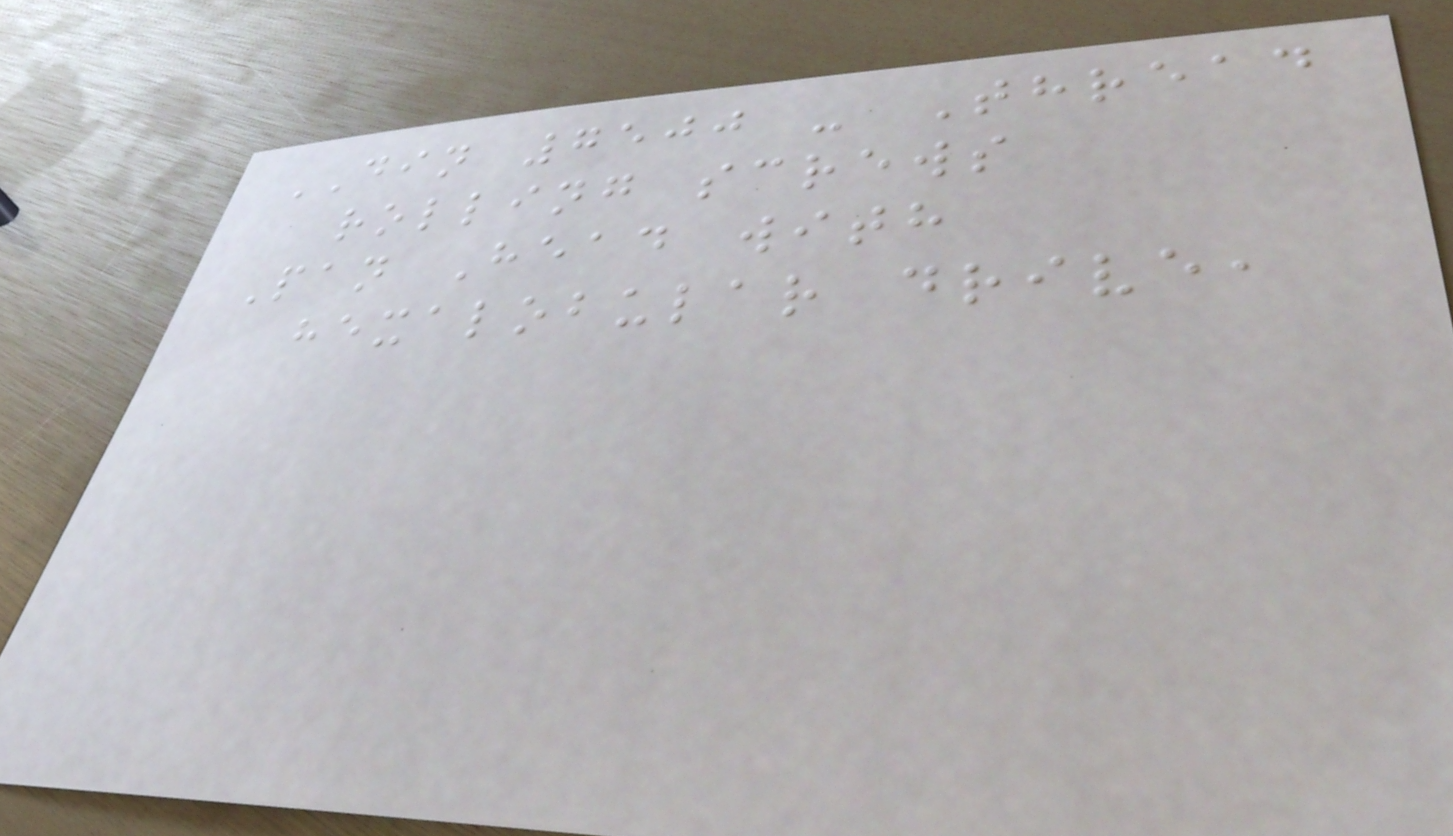DIN 7500 - Thread
rolling screws
Pan Head with
hexalobular drive,
